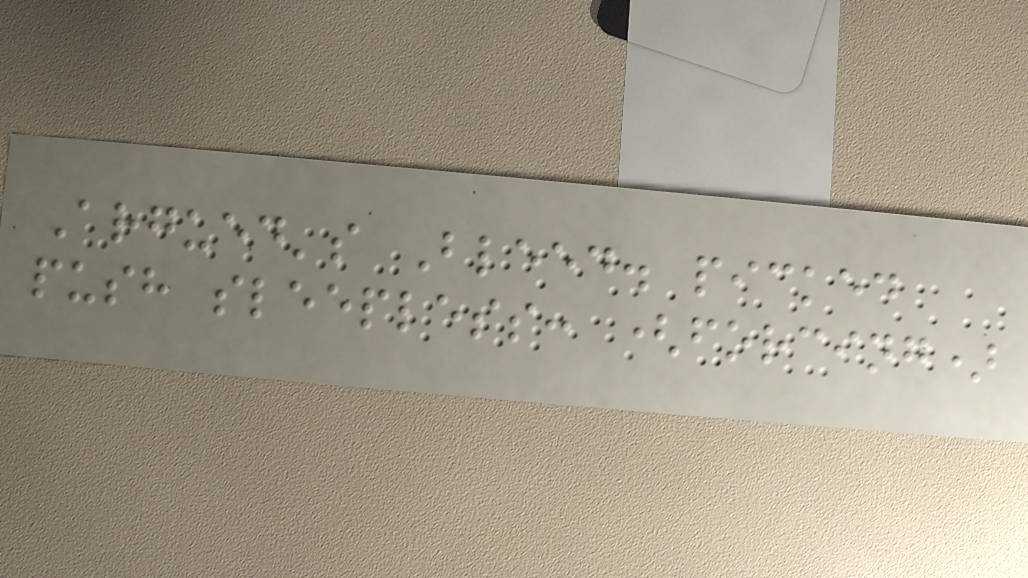Argued's Bleed. picked
push sleepless: (forcing)
